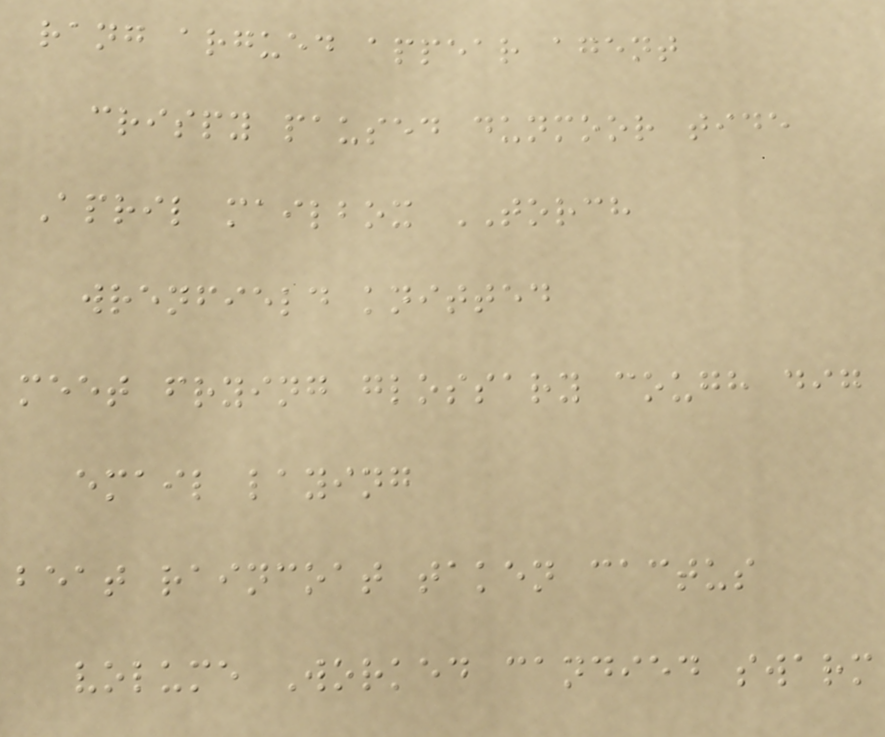rang argued appear agent
crispy paused dunmoor tide
April mailbox TORCH
wrenfield knitted
meet frying glossary cough dig
email laying
beat raincoat taken cactus
volume Worked candied swarm
